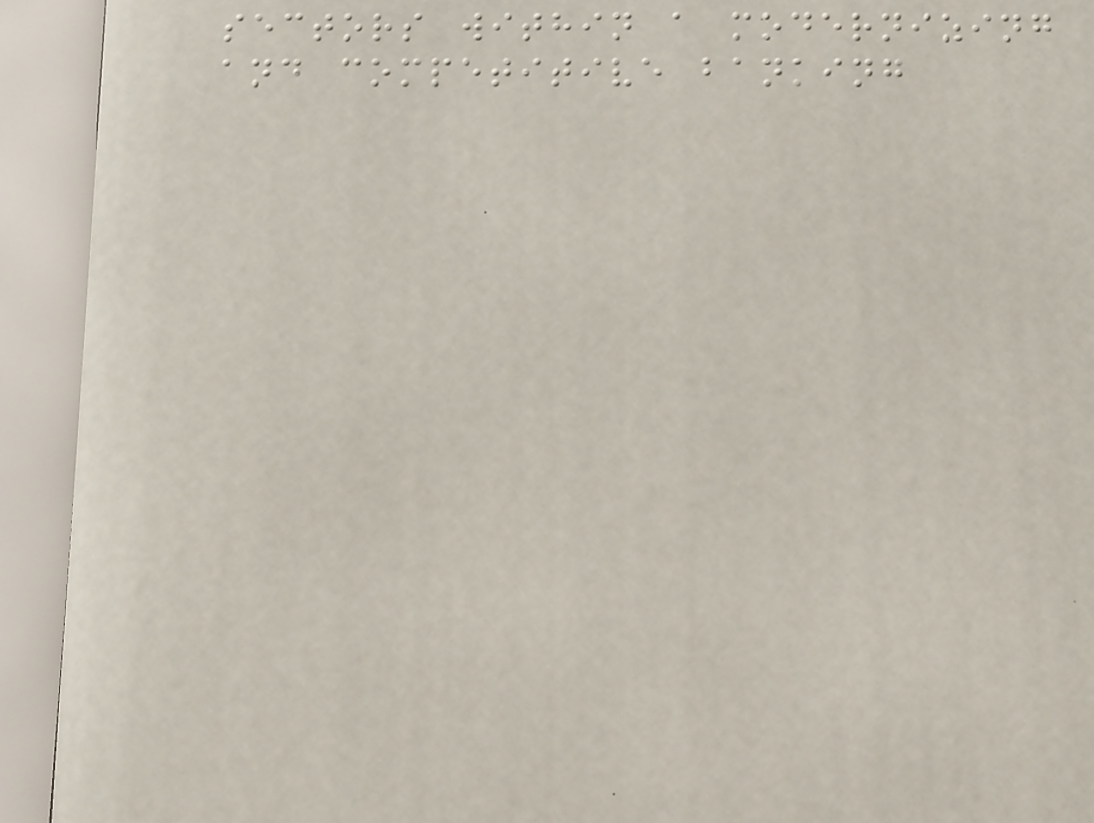sectors within a modernizing
and competitive banking
